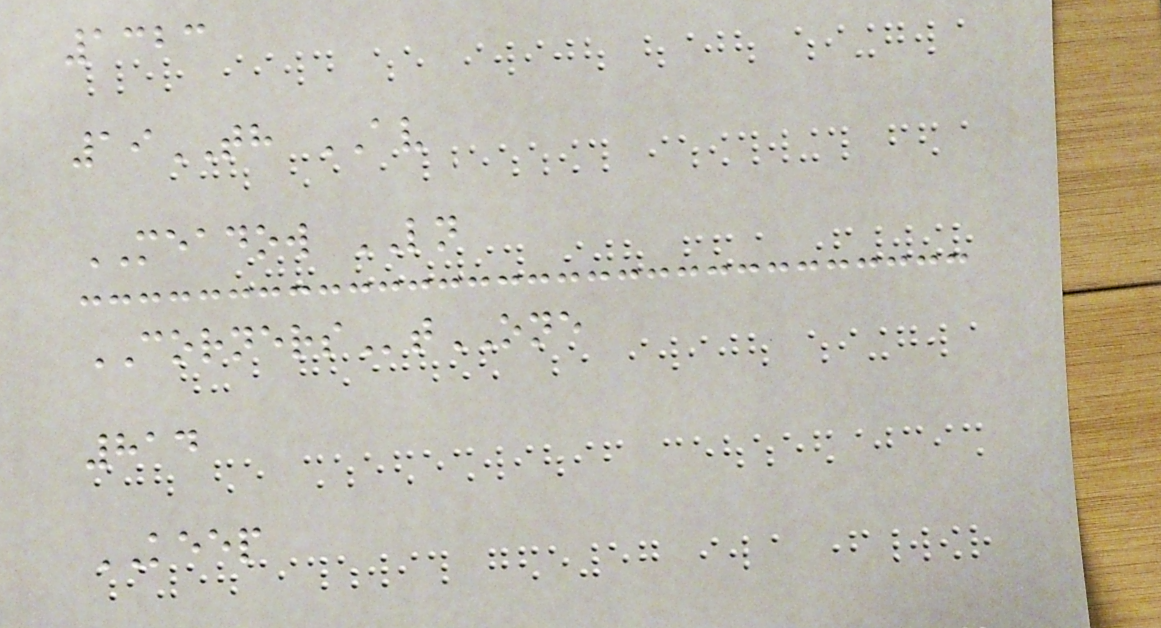1323
19TH AV
MEADOW LN
CORNERStONE
814
KEEP
